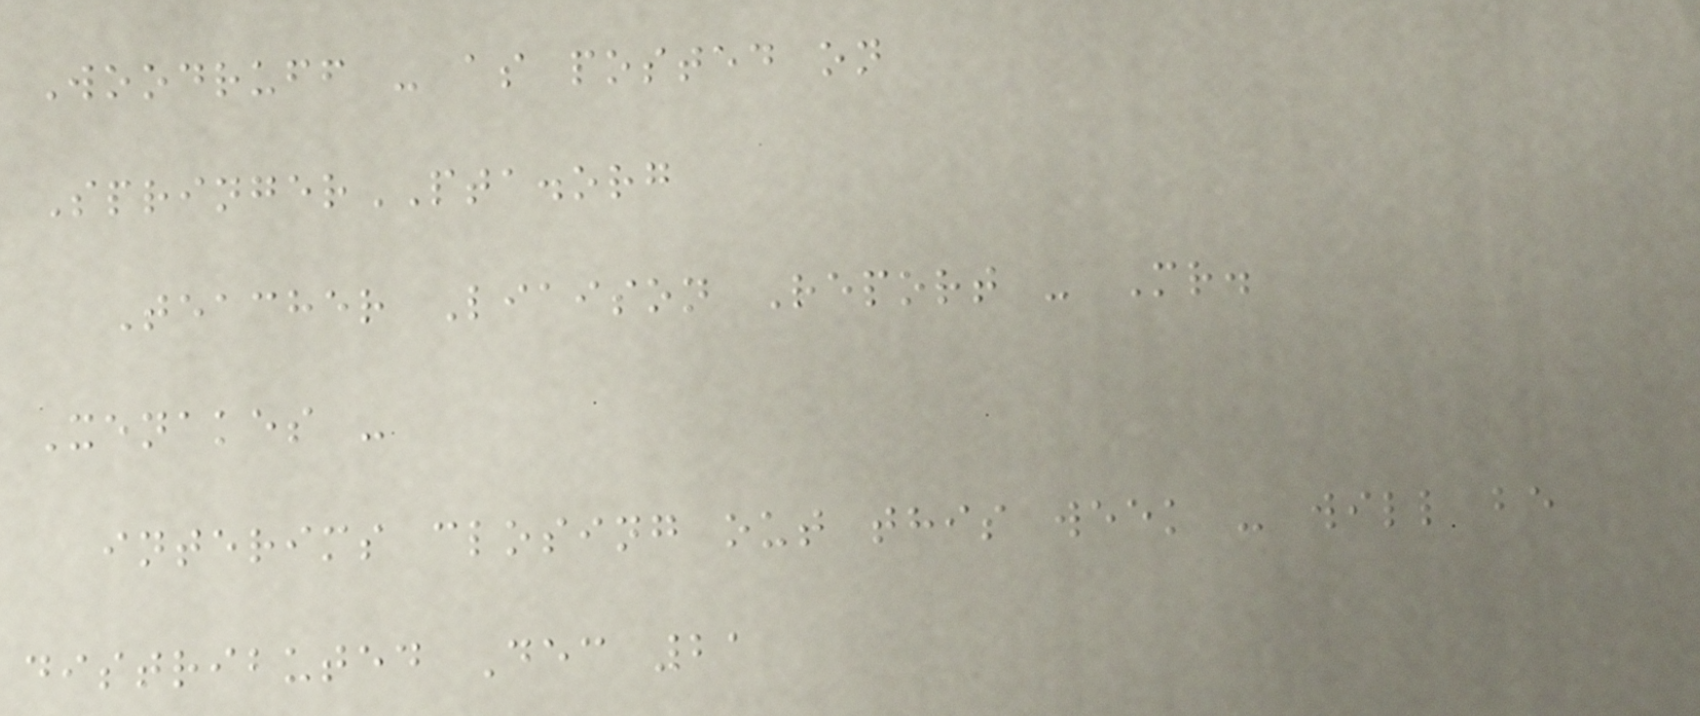Woodruff - as posted on
SpringerPTA.org
Teacher Liaison Report - Mr.
Xenakes -
interims closing out this week - will be
distributed Dec 21
